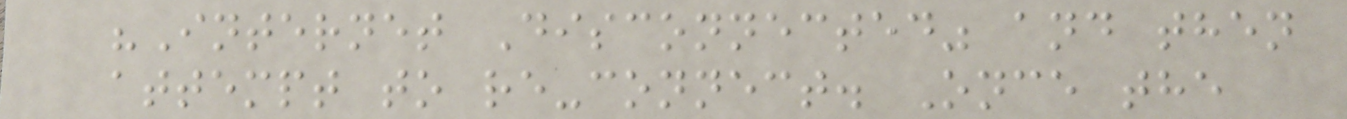"Internet Disconnected" and then
attempt to re-connect. Once the
